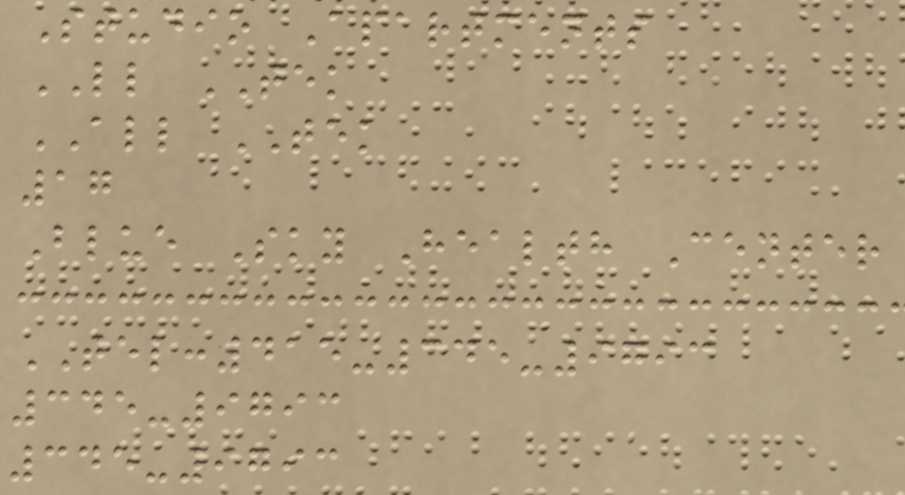Studio Apartments
LL TEK
ALL TEK
17
Blue Sky Health Center
TEL:415-345-9793
345-9793
345-9793
